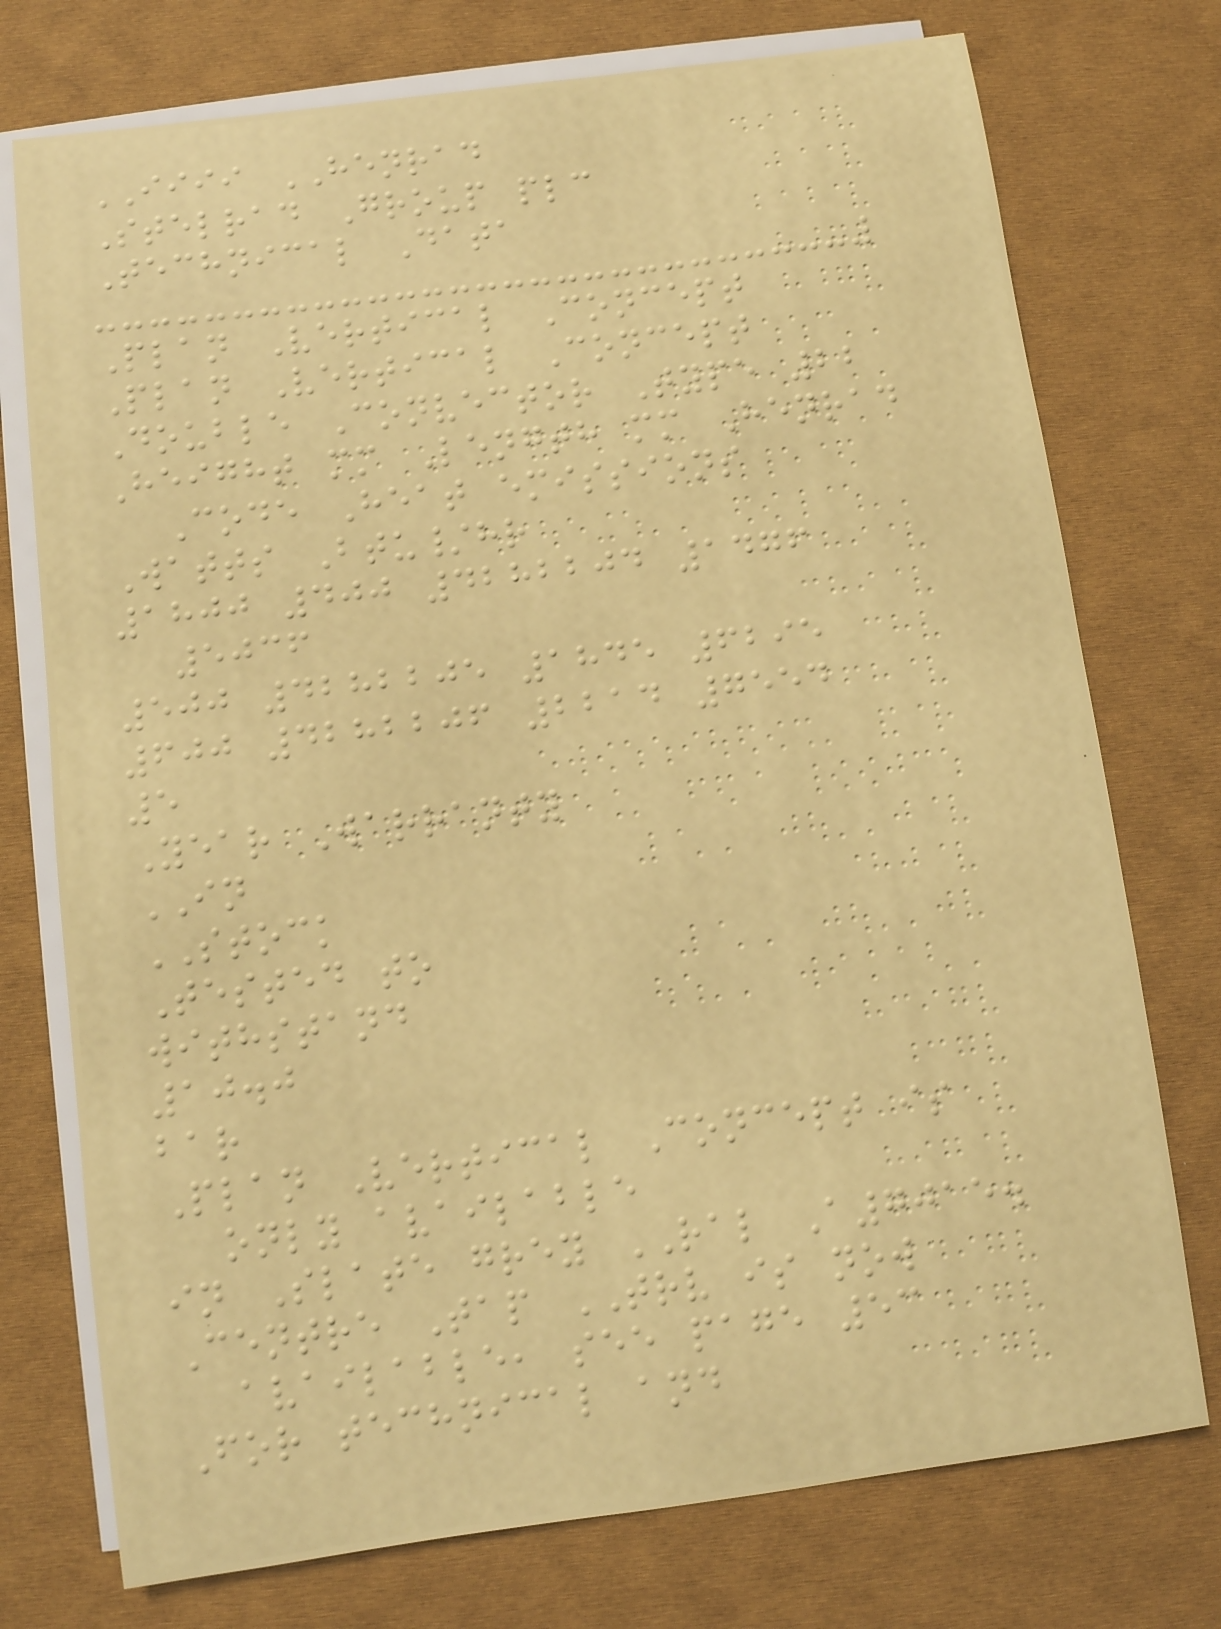IIII HENRAD
Stelrad Group plc
Technical Data
Plan Vertical Concept
Plan Vertical Concept
Double Convector Type 22
Height mm Length mm Henrad
Code Heat emissions
Watts Btu/hr
1800 400 4282204 1476
5036
500 4282205 1845 6295
600 4282206 2214 7554
5
Year Warranty
IN
STOCK
Tested to
withstand
10.0
bar
Plan Vertical Concept is
only available
in Slate grey RAL A7015.
Centre Tap TRV is now
available, see page 53
For technical and
